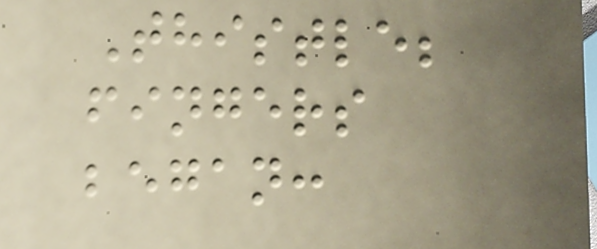Thistle;
fingers
began:
